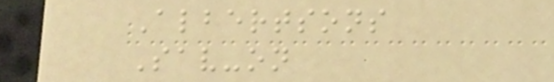Albertsons
Sav-on
